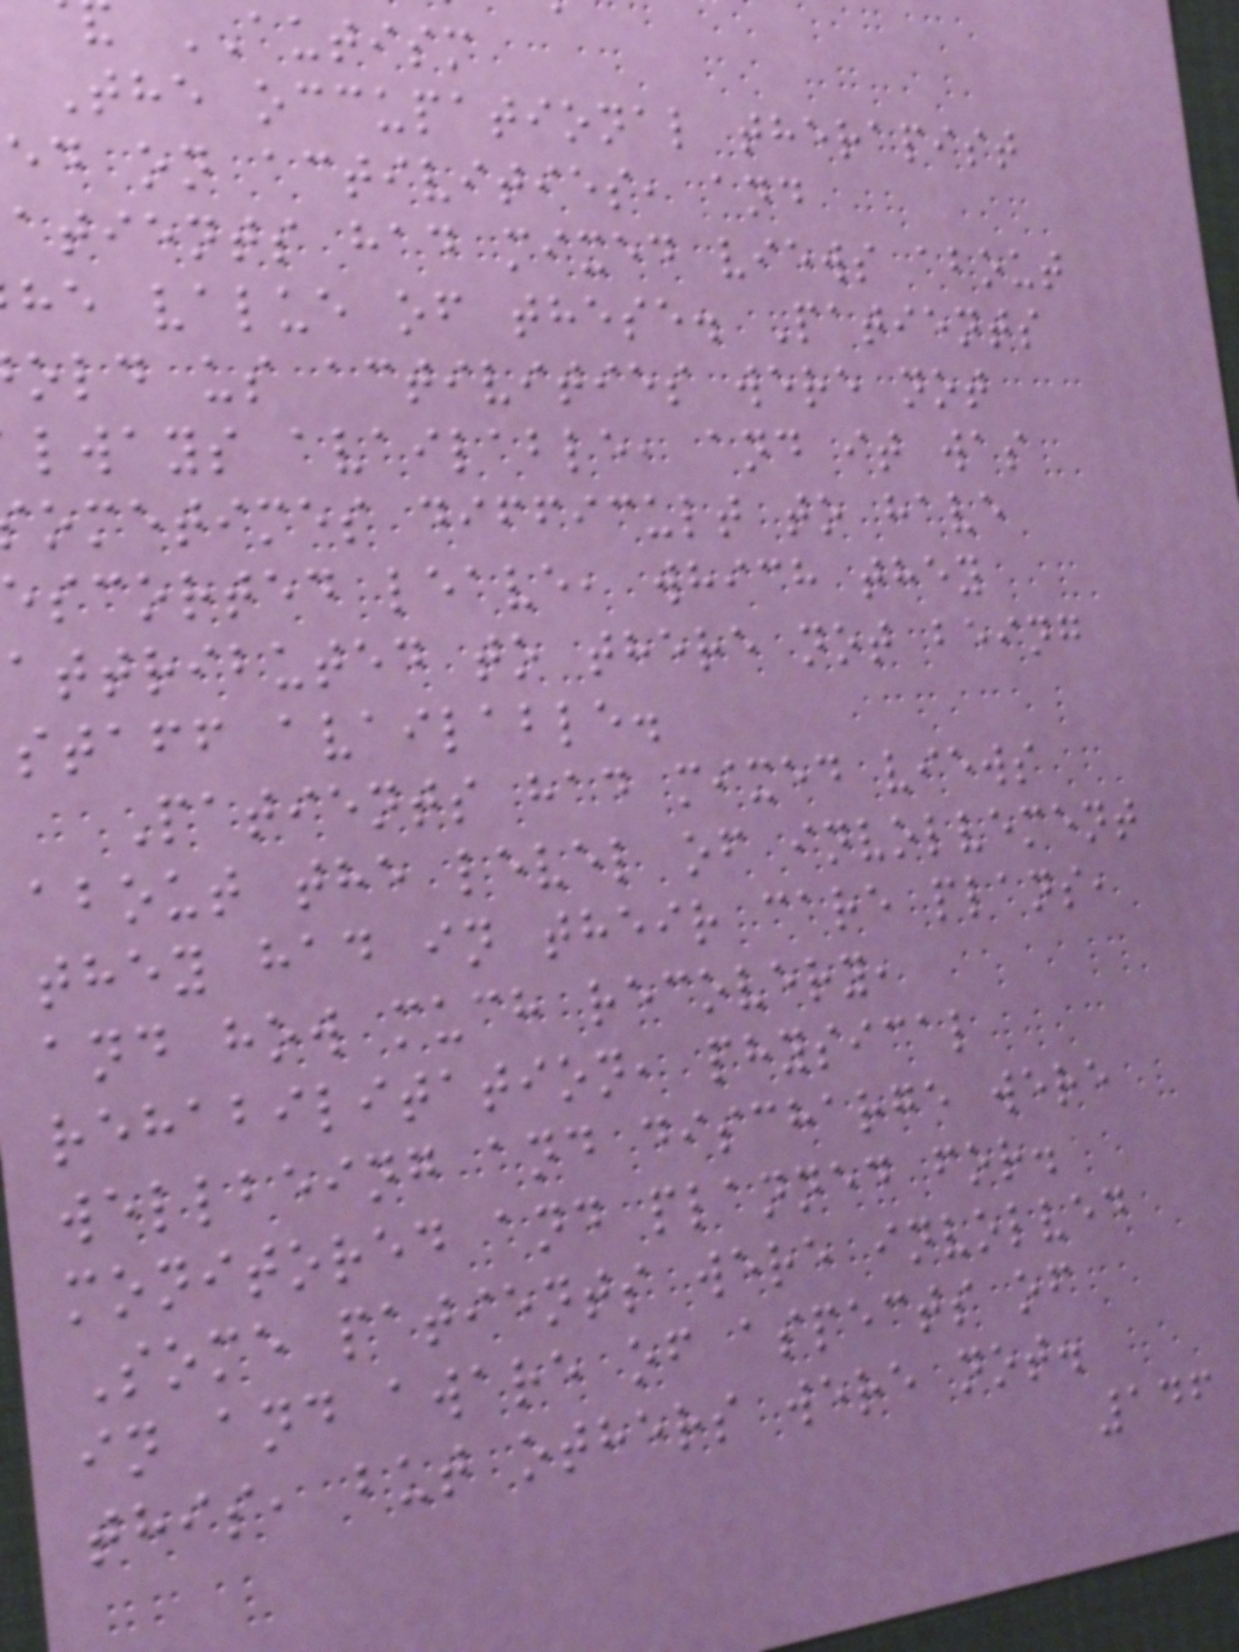AUTISM
The occupational therapist
ed on activities, and
atients had mixed views about
he value of these. Patients
old us activities were not
lways available, and it was
ometimes difficult to have
escorted leave, which they
attributed to there not being
staff available.
Patients had mixed views
about the level of involvement
they had in their care plans,
and how much recovery,
rehabilitation, physical
wellbeing and discharge were
monitored and planned for.
Some patients were involved
in and aware of aspects of
this, but others were not.
146
